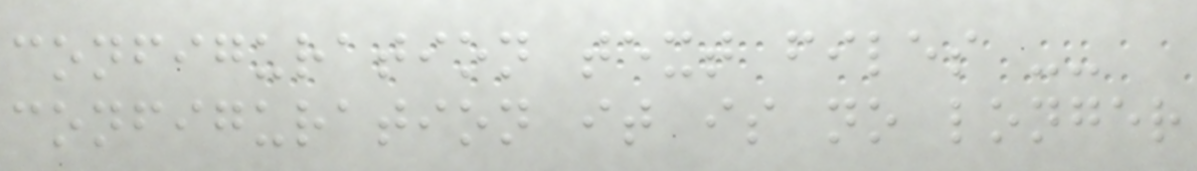configuration text files --
configuration it is no longer
